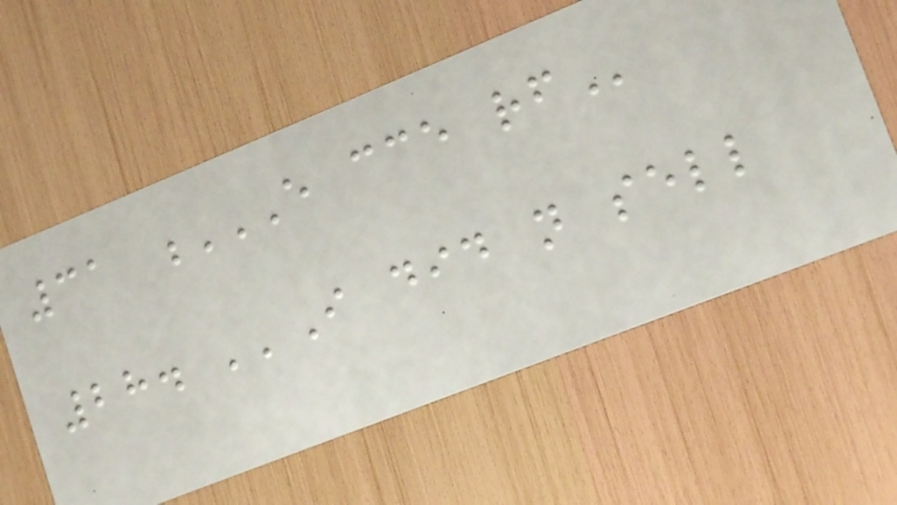31 E CCE RF
28. ''I did not sell
